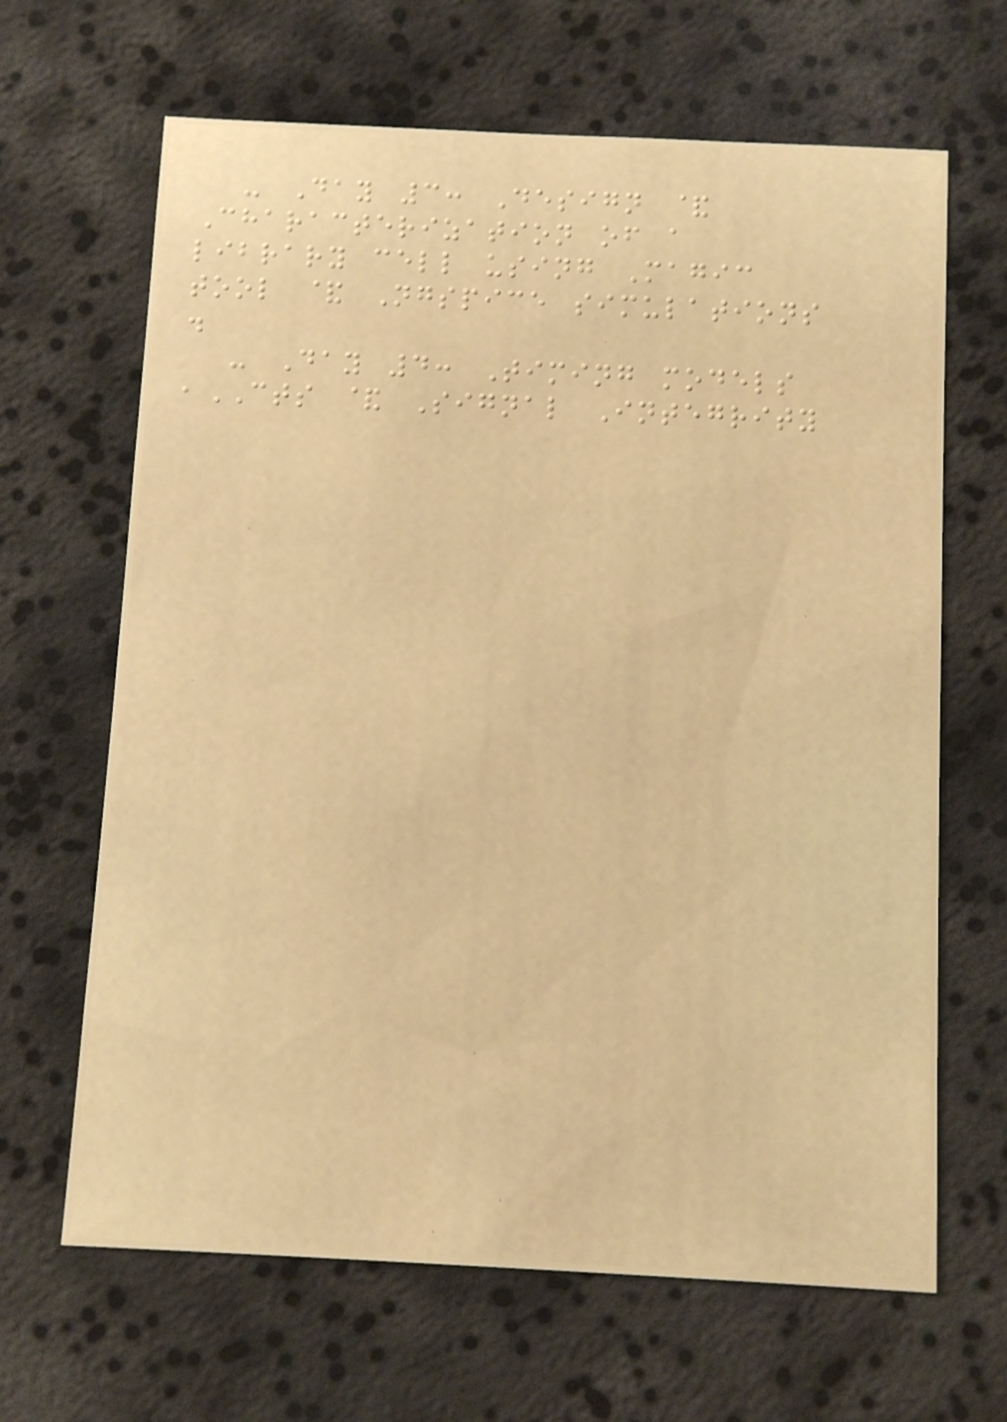- Day 3: Design &
Characterization of a
library cell using Magic
tool & Ngspice simulations
.
- Day 4: Timing models
,CTS & Signal Integrity
